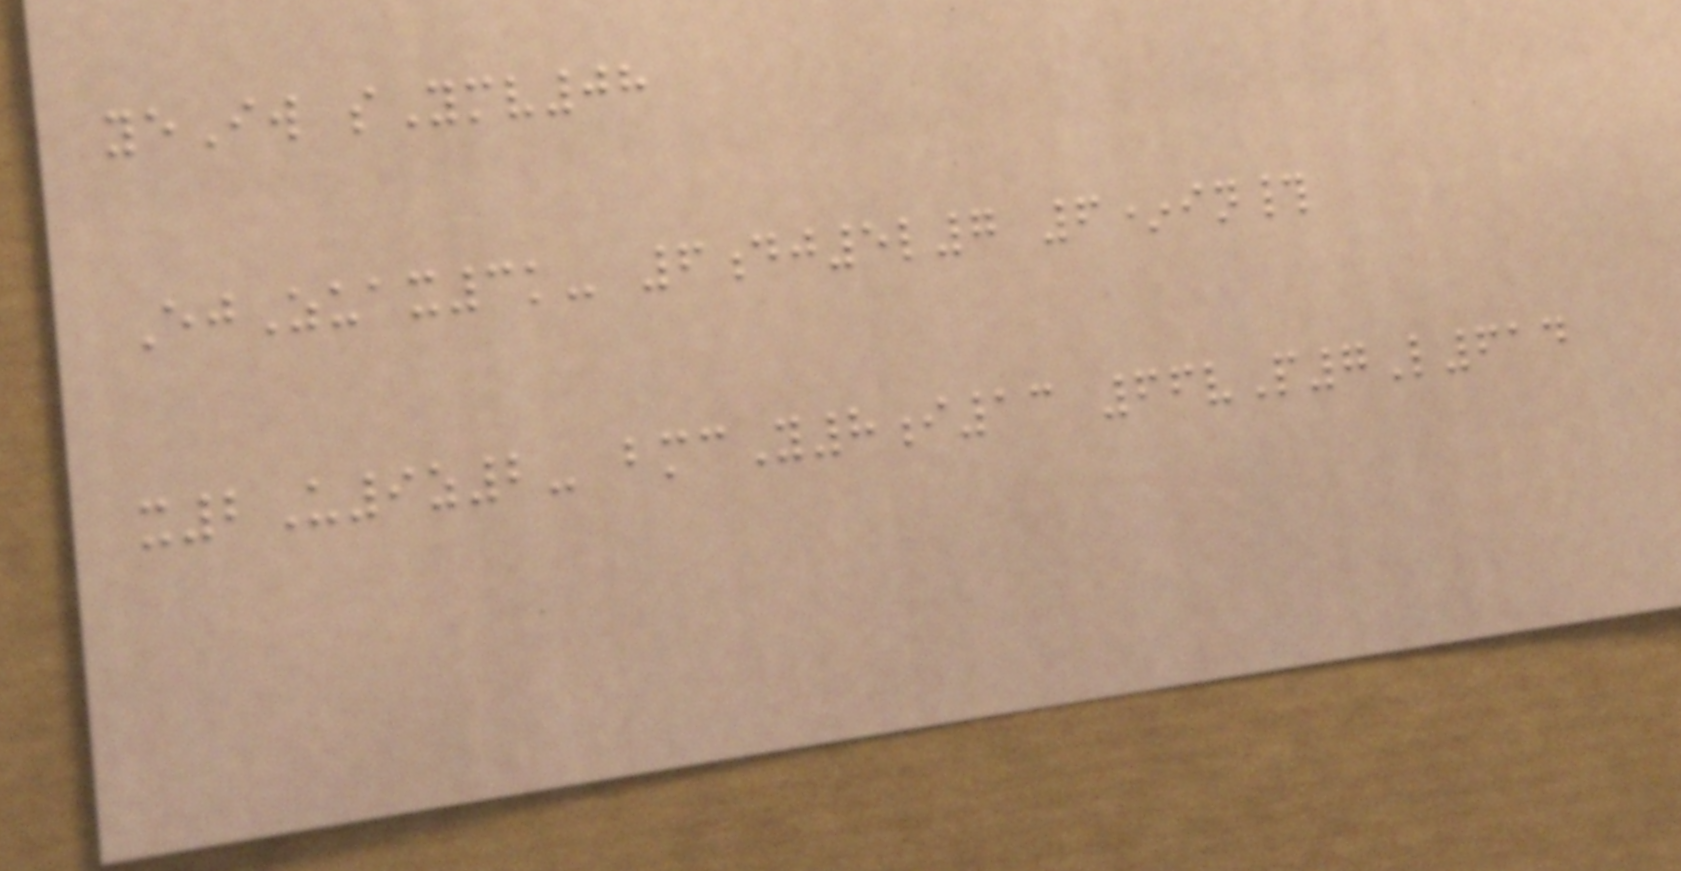yeIw sYmv08
EjZuax3k- 6dj5l7 6*in#
x2U9z2- bmcY8i13 66vP7L614
